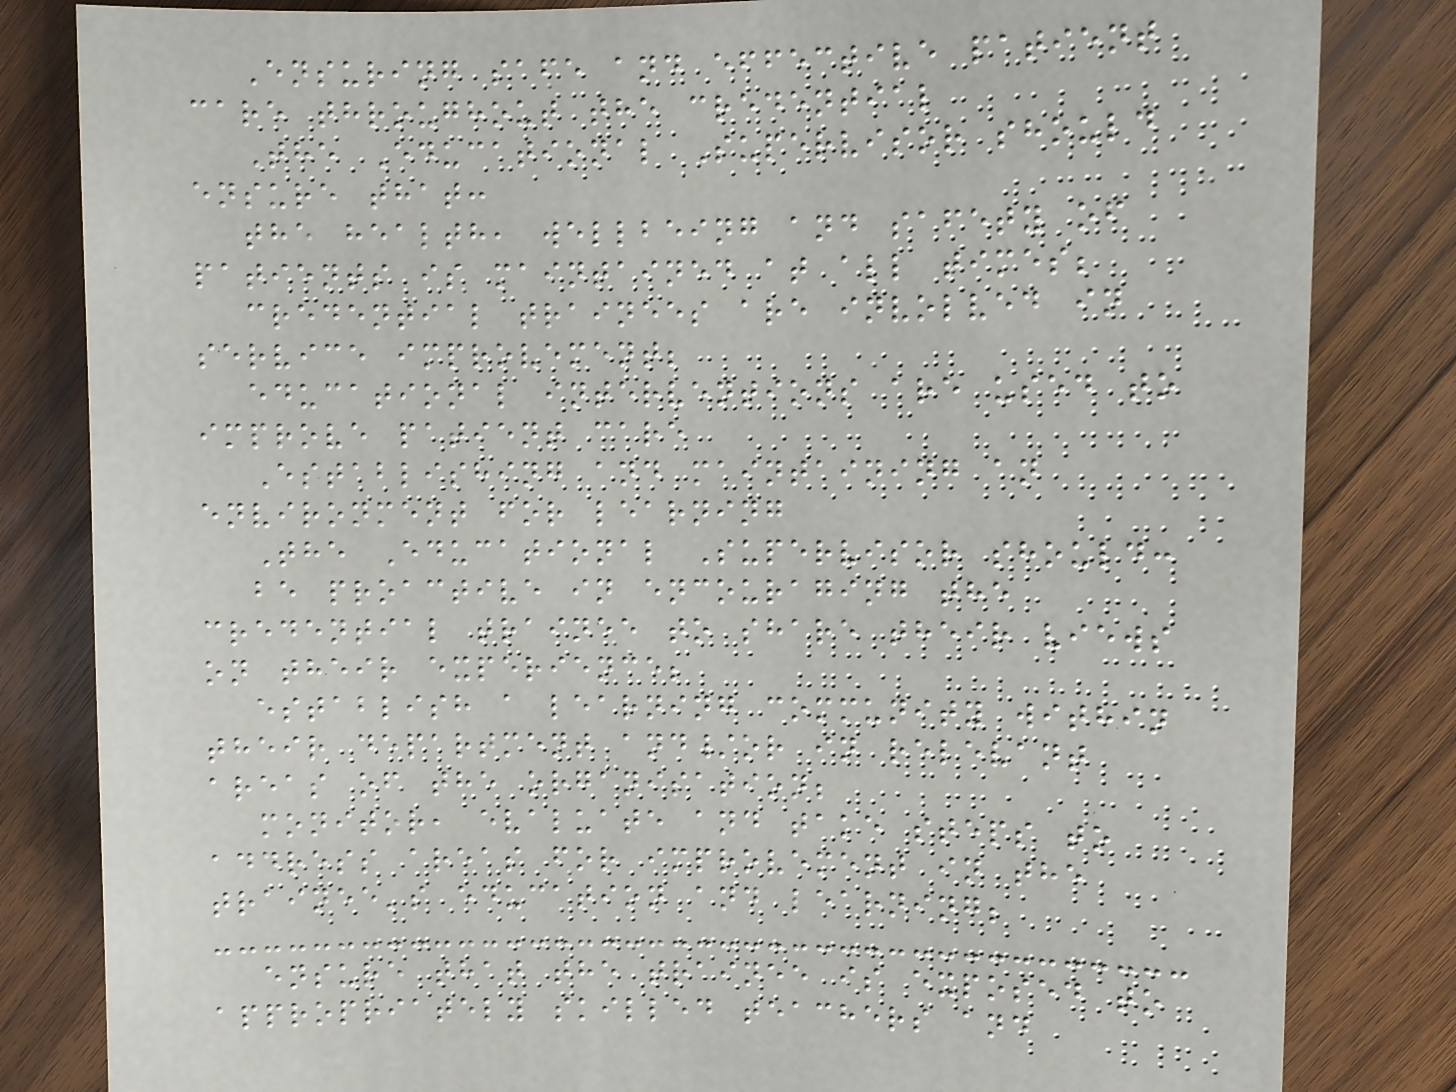Ensuring safe and effective patient
care throughout the credential
The Educational Supervisor should
ensure that:
the health, wellbeing and safety of
patients is maintained at all times;
credential trainees are involved in
service improvement;
educational interventions are used to
improve patient care
Establishing and maintaining an
environment for learning
The Educational Supervisor should:
be proactive in encouraging the
credential trainee to share their views
on their experience;
establish a learning community within
their department and/or in relevant
areas of the organisation;
monitor, evaluate and take steps to
address areas for improvement in the
trainee's education and learning;
ensure that the trainee is exposed to
appropriately skilled teachers and
